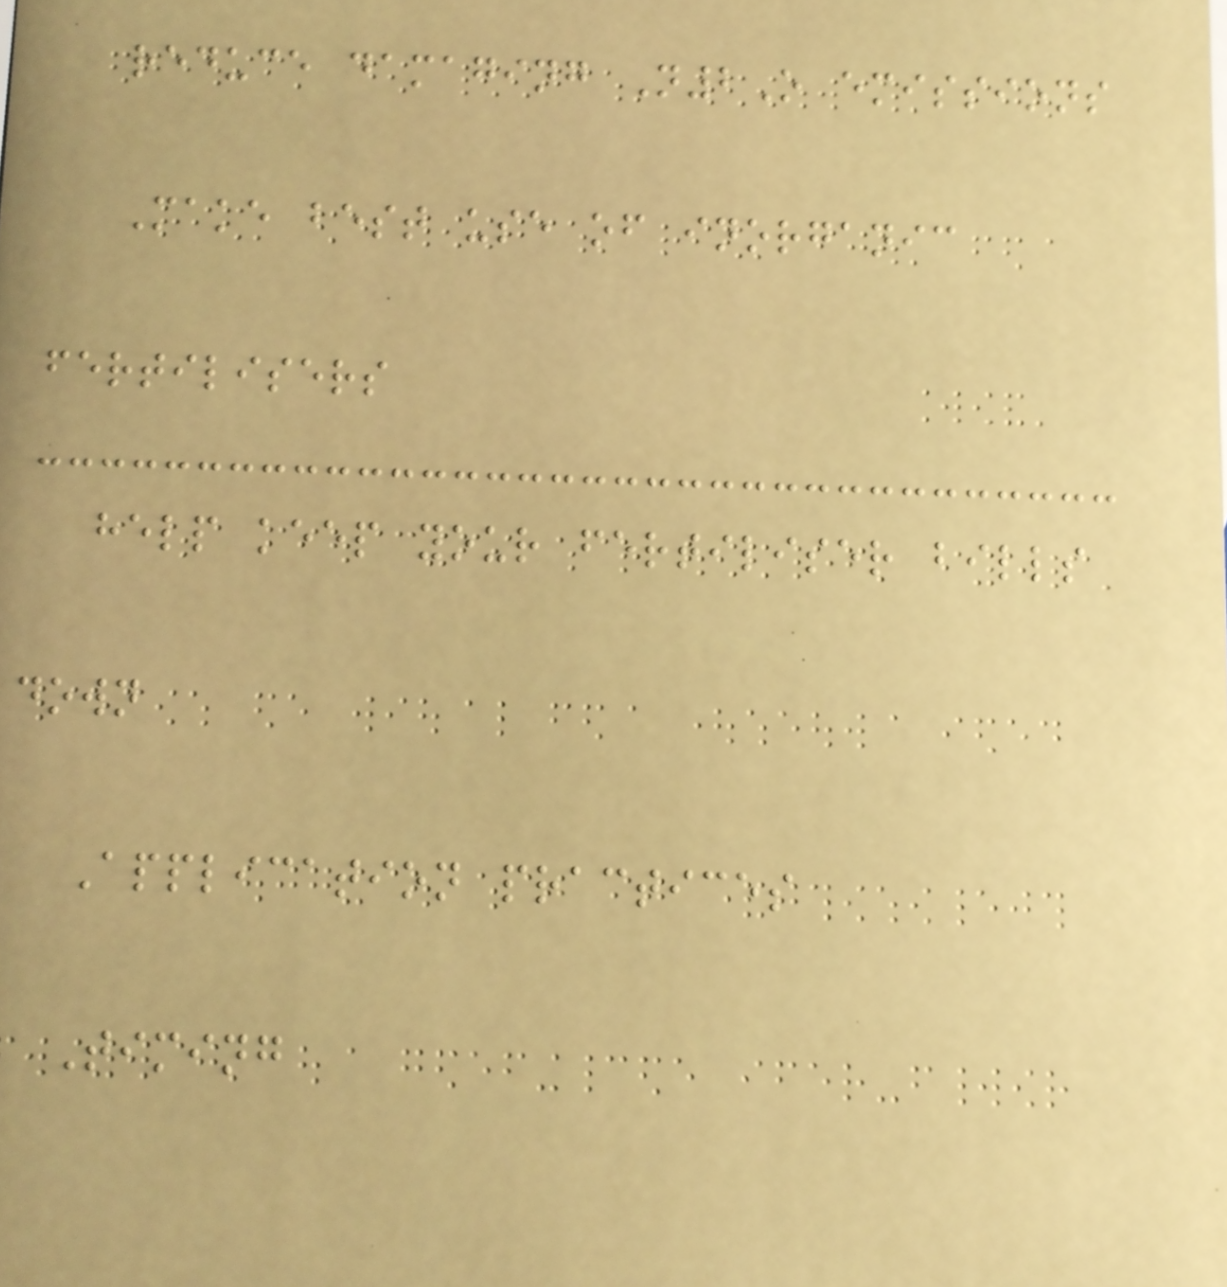reduce damaging N2O emissions
Make best use of inorganic
fertilisers
help keep your fertiliser bills
down
Application practices
Timing
